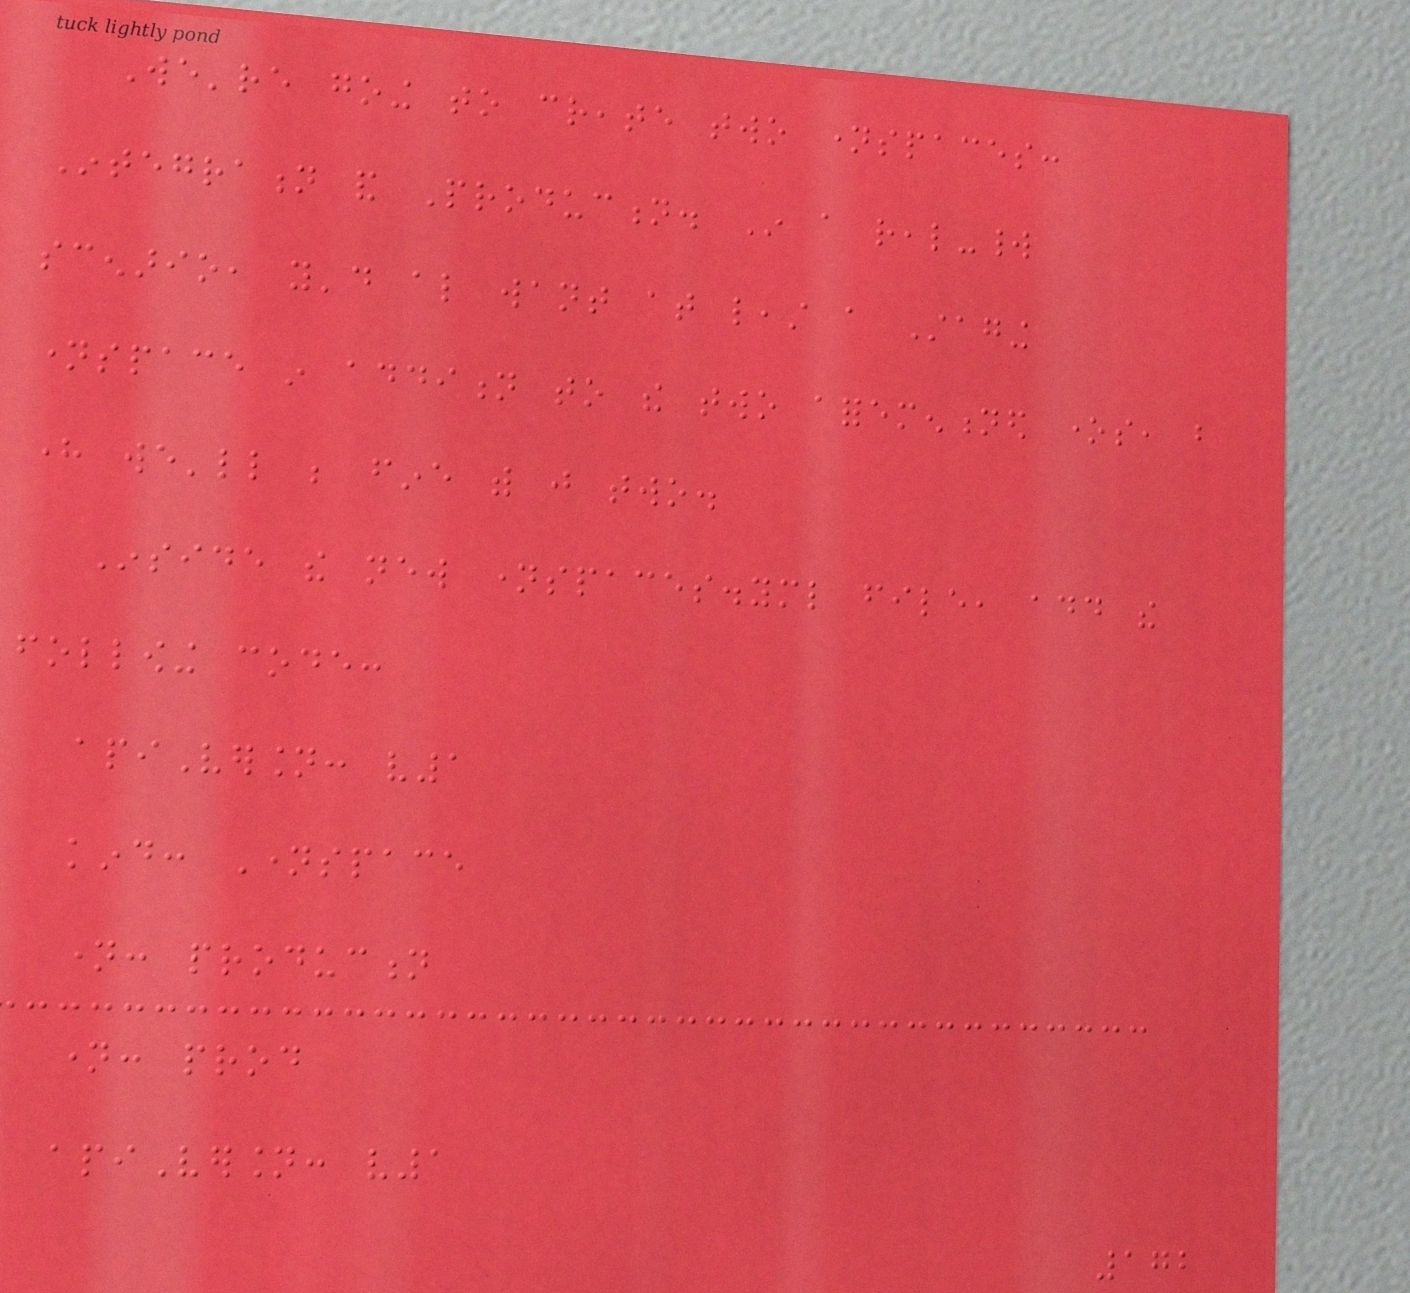We're going to create two namespaces:
Integration and Production. In a real-world
scenario, you'd also want at least a Staging
namespace in addition to the two aforementioned ones, but
here we'll be fine with just two.
Inside the new namespaces.yml file, add the
following code:
apiVersion: v1
kind: Namespace
name: production
name: prod
apiVersion: v1
172
